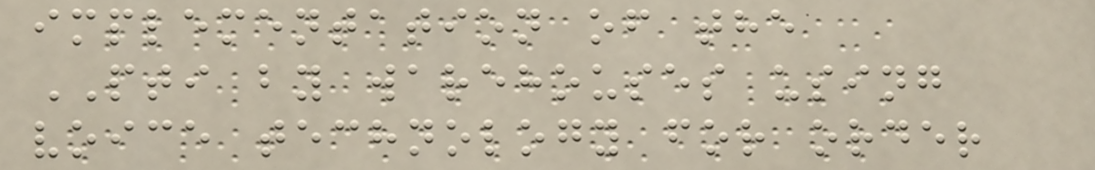implementation of the
PTI by warehouses using
voice technology for order
